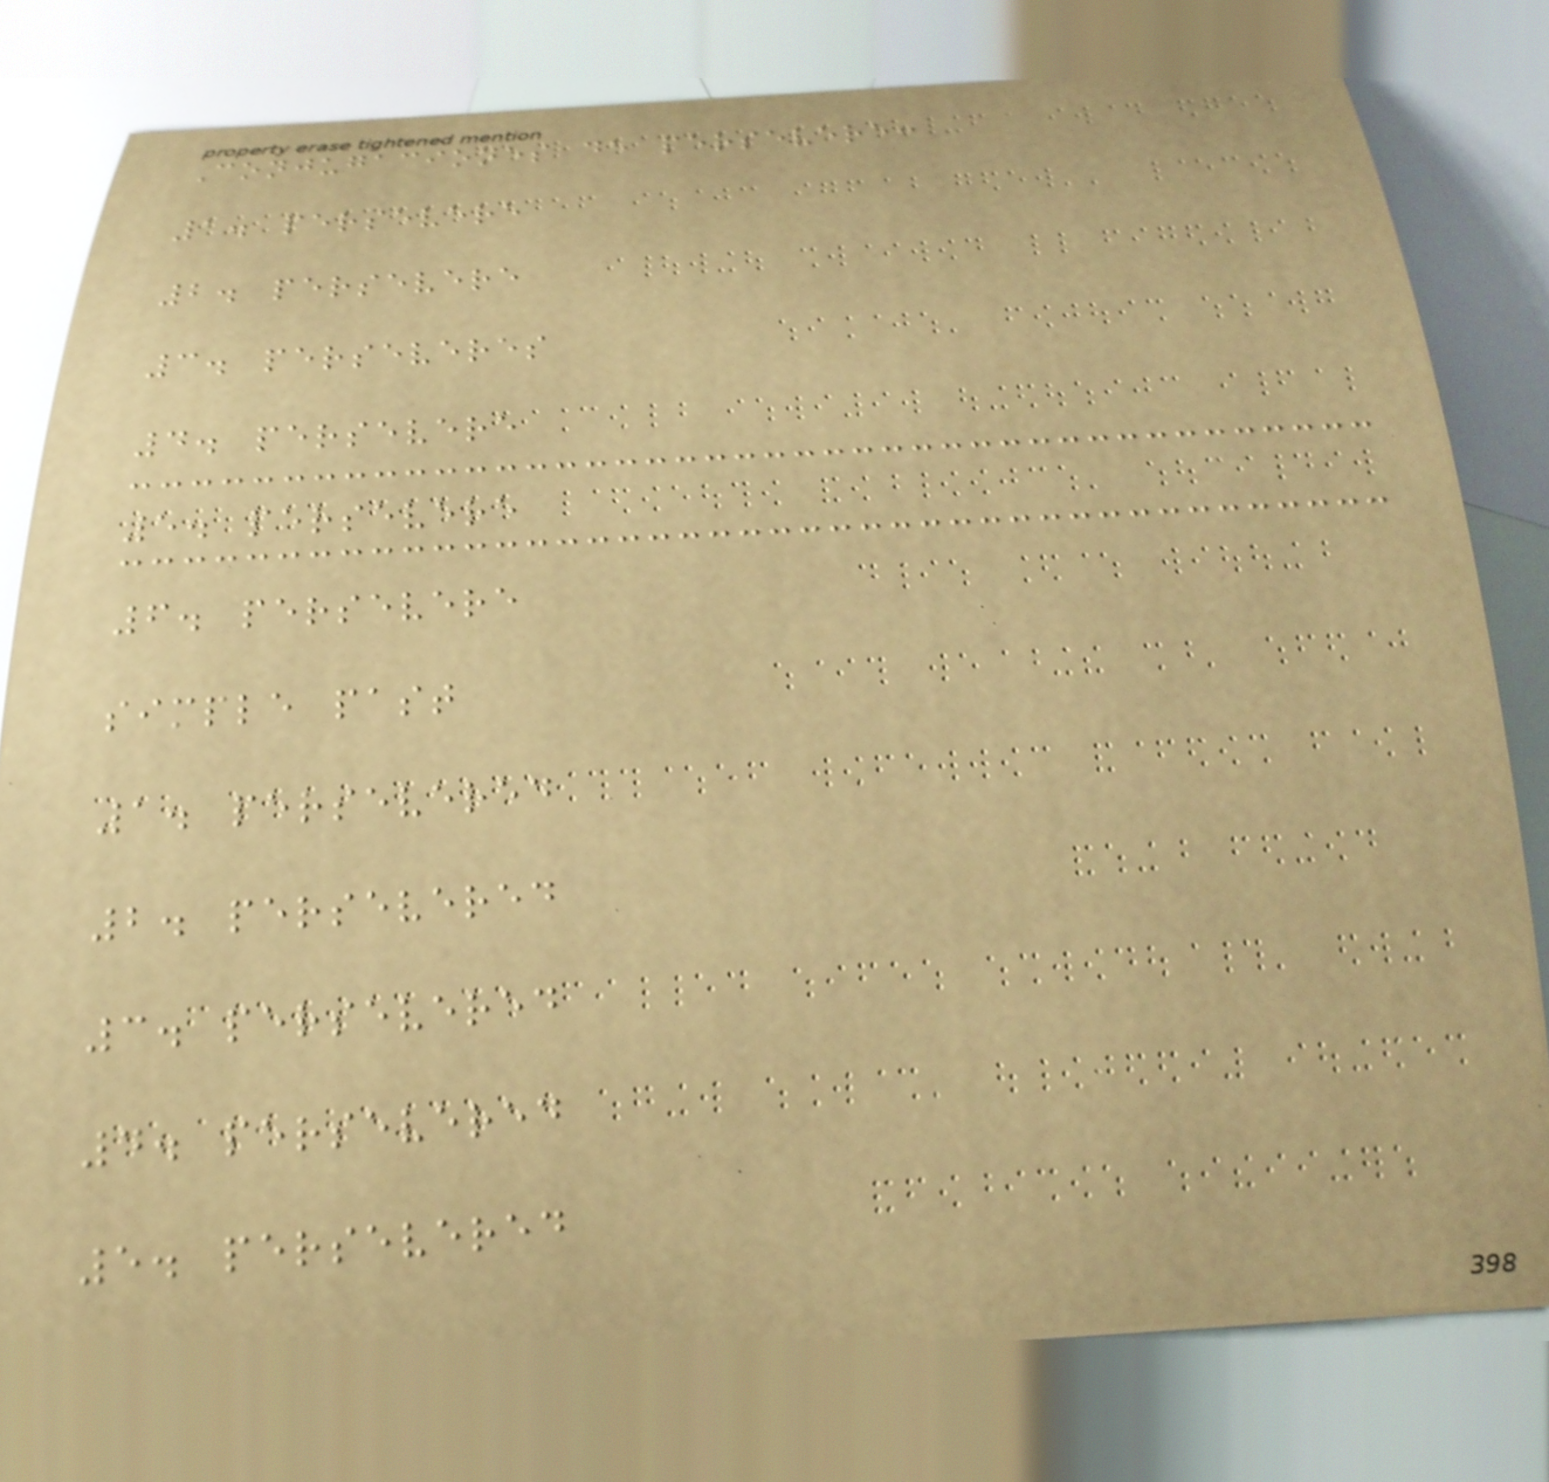Conjugaciones de persevere:
1. persevere
2. persevere
3. perseveres
4. persevere
5. persevere
6. persevere
simple past
1. persevered
2. persevered
3. persevered
4. persevered
5. persevered
